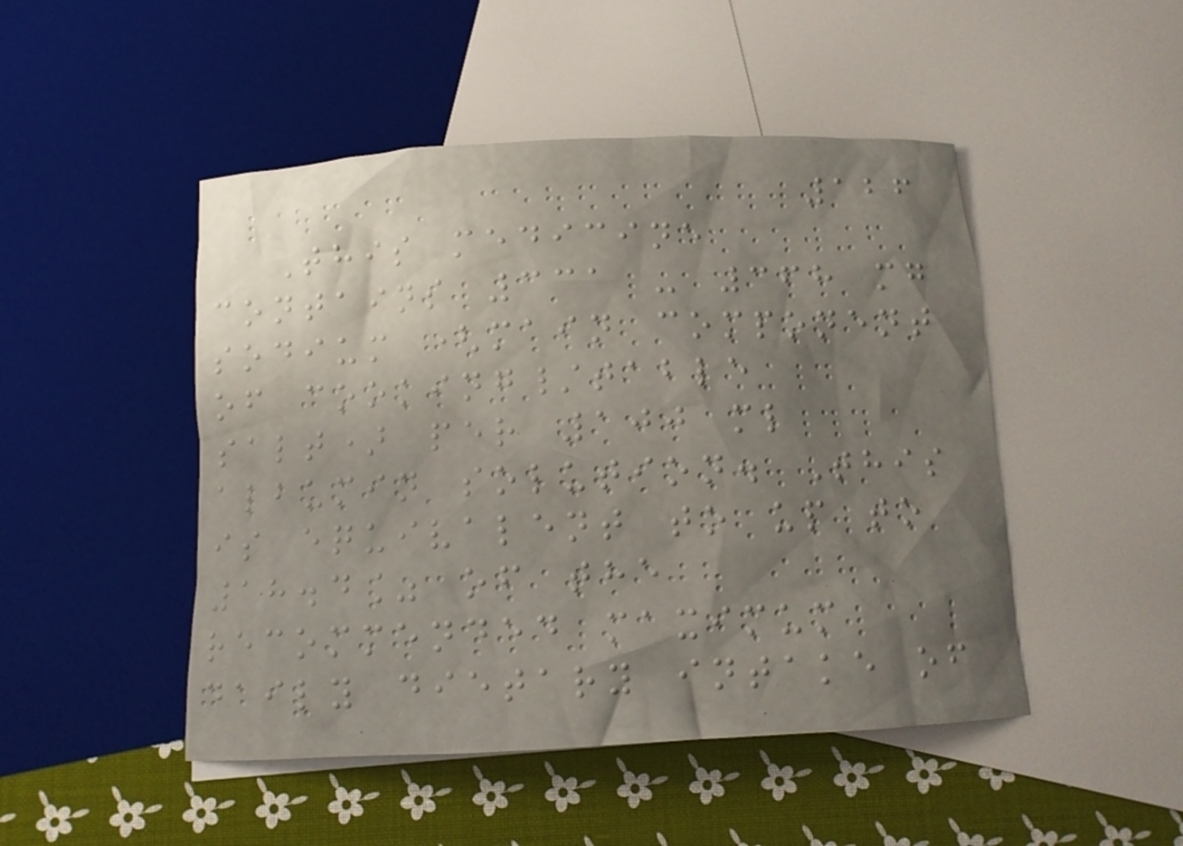126
This medicine
contains 331 - 368 mg
sodium (main component
of cooking/table
salt) per 100 ml
albumin solution. This
is equivalent to up to
18.4% of the
recommended maximum
daily dietary intake of
